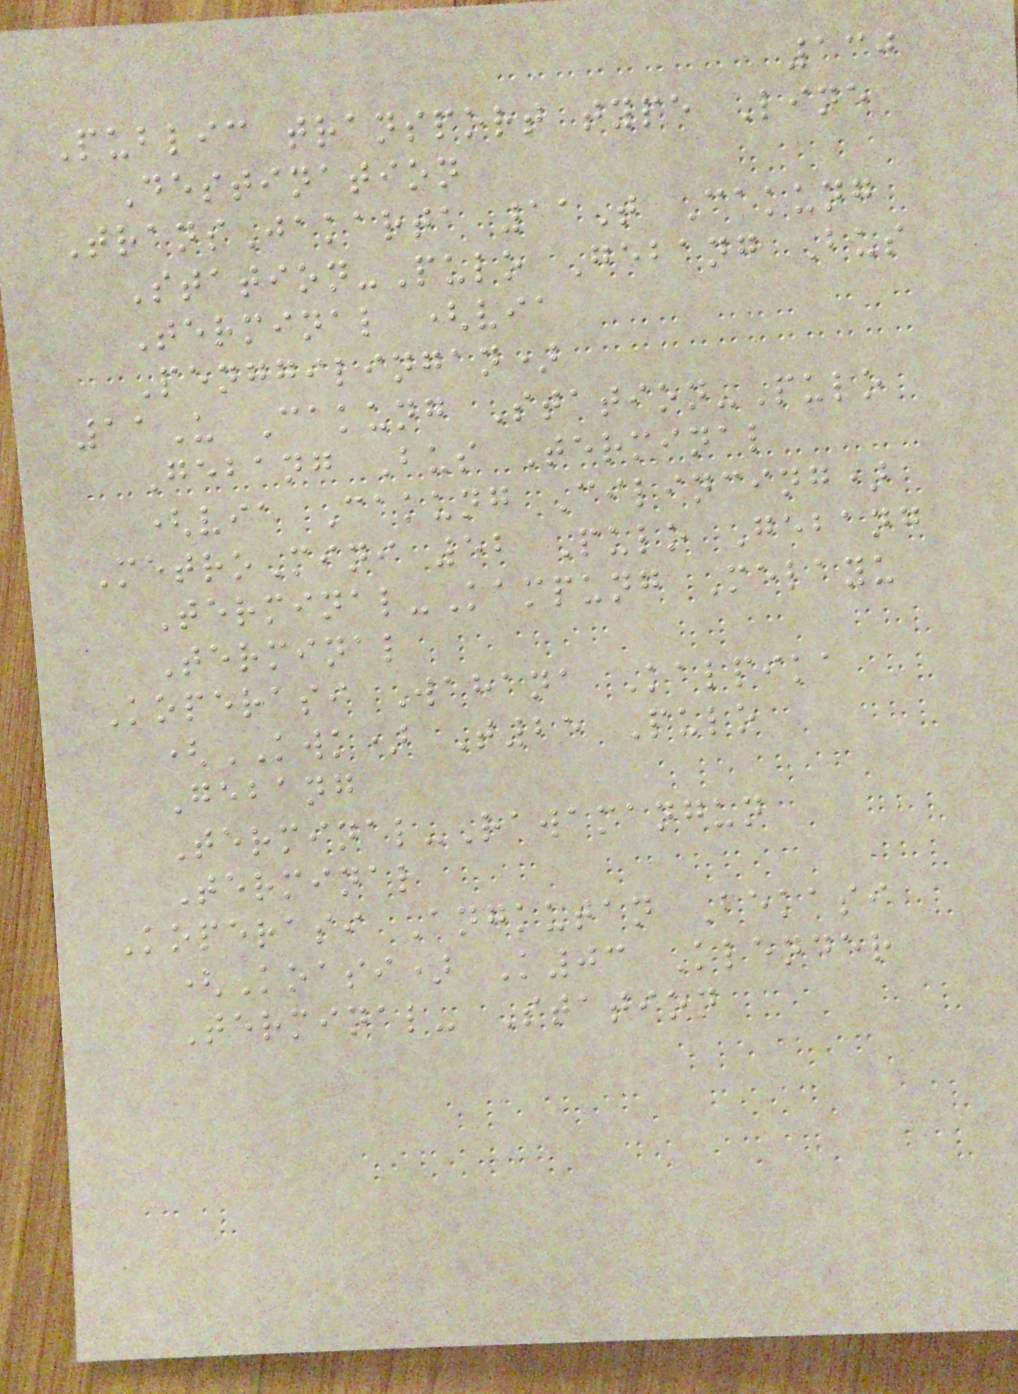130
Public transport type Line
Destination
TransJakarta 11T Cakung
Station-Pulo Gebang Bus
Terminal (via
Penggilingan)
11U Cakung Station-Pulo
Gebang Bus Terminal
(via Cakung Cilincing)
MetroMini 52 Pulo Gebang
Terminal-Kampung Melayu
Terminal
Koperasi Wahana Kalpika
(KWK) T25 Pulo
Gebang
Terminal-Rawamangun
Terminal
Koperasi Angkutan Bekasi
(Koasi) K03 Klender
Terminal- Station
